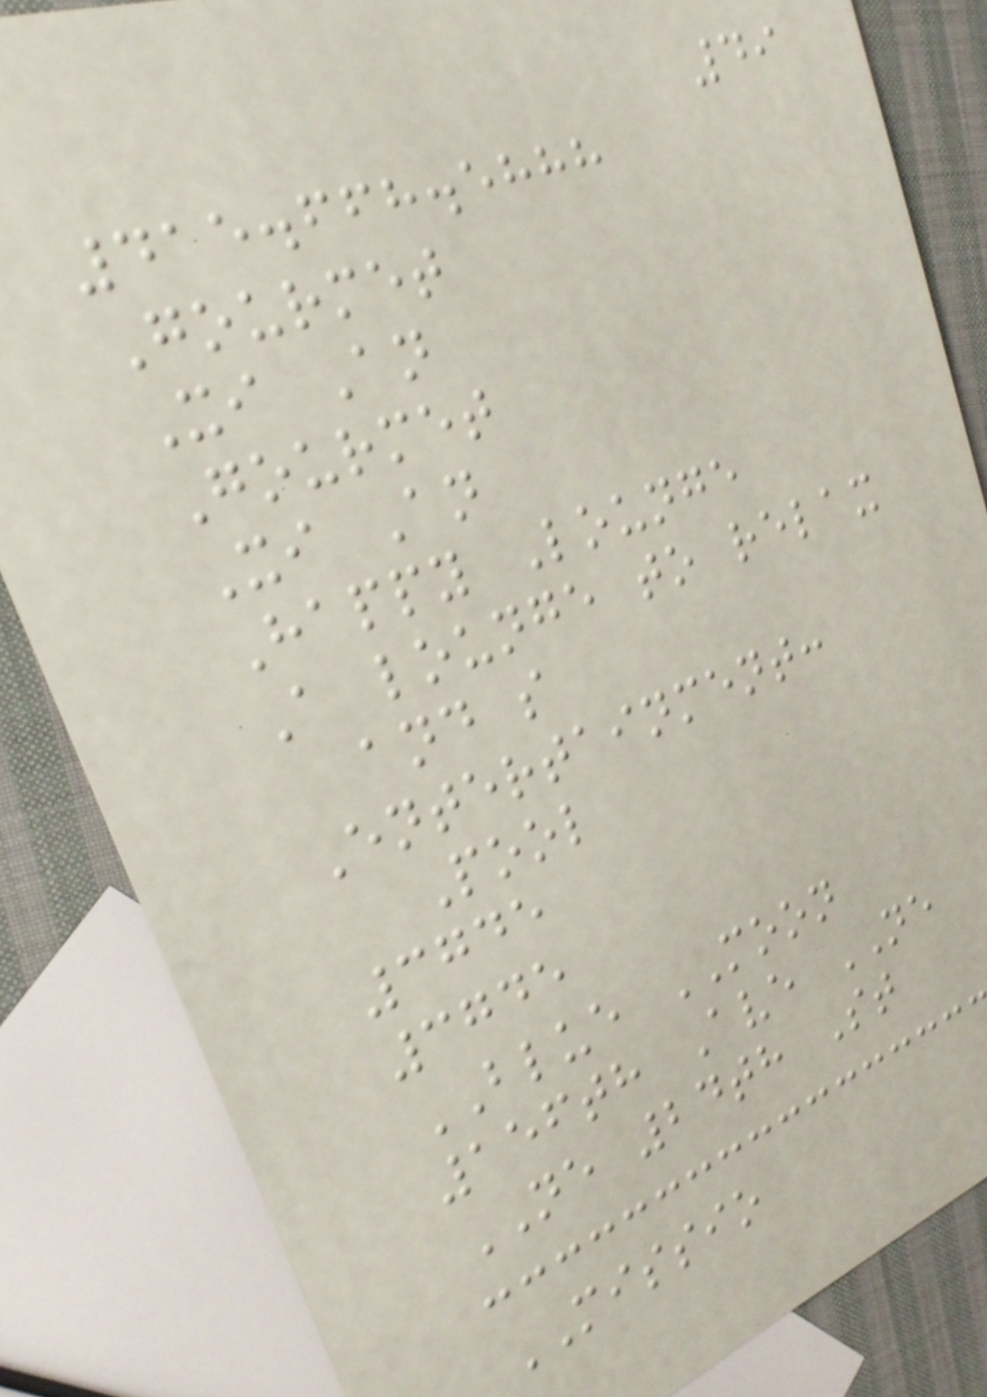49
415.668.5888
Gourmet
Xi An
Gourmet
Xi An
Happy Lounge
A lounge to relax
and s
Entertainment:
Pool
3745
3745
BLUE MOON
156th Ave NE
NE 24th St
MISSIO
